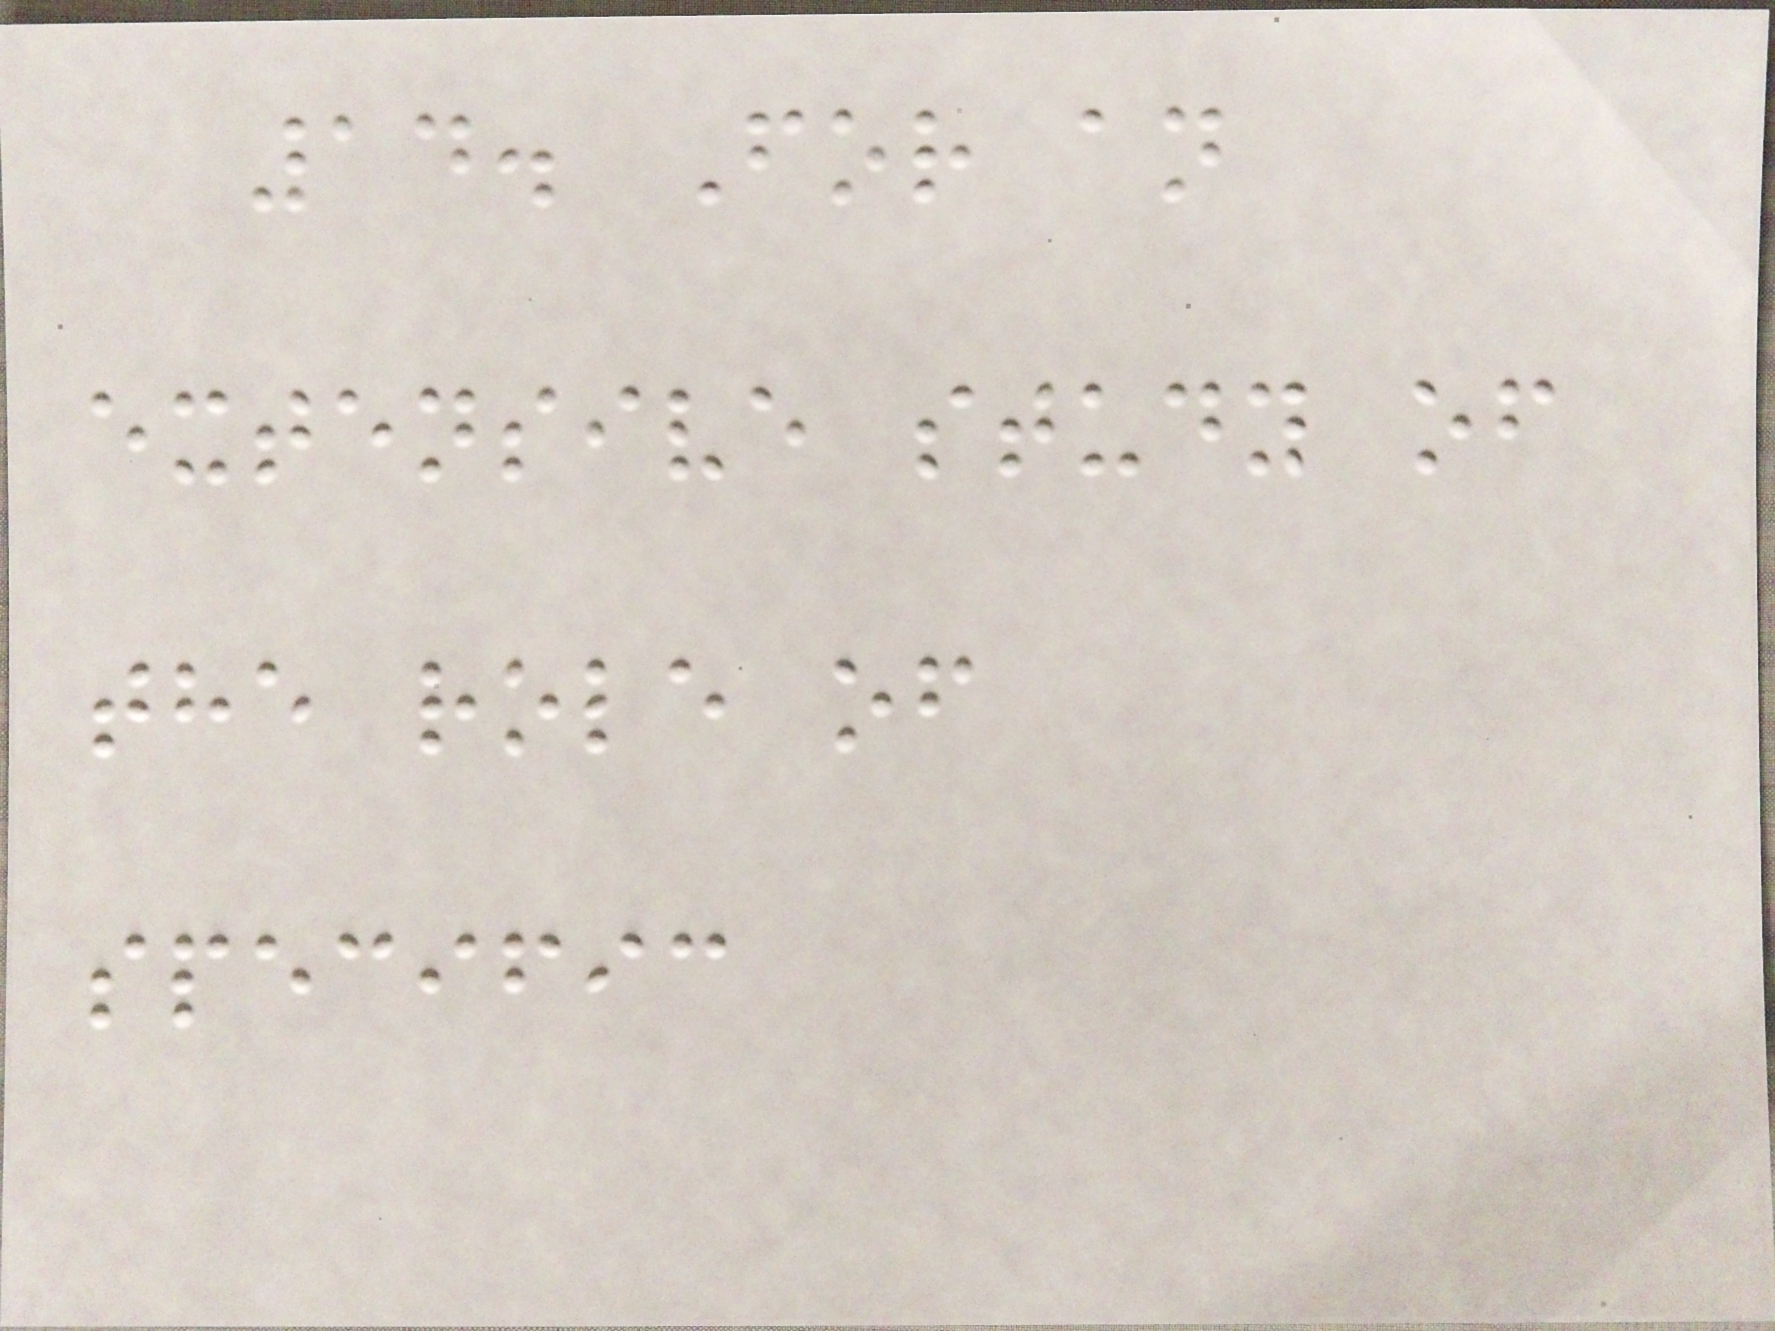14. For an
extensive study of
the role of
specific
